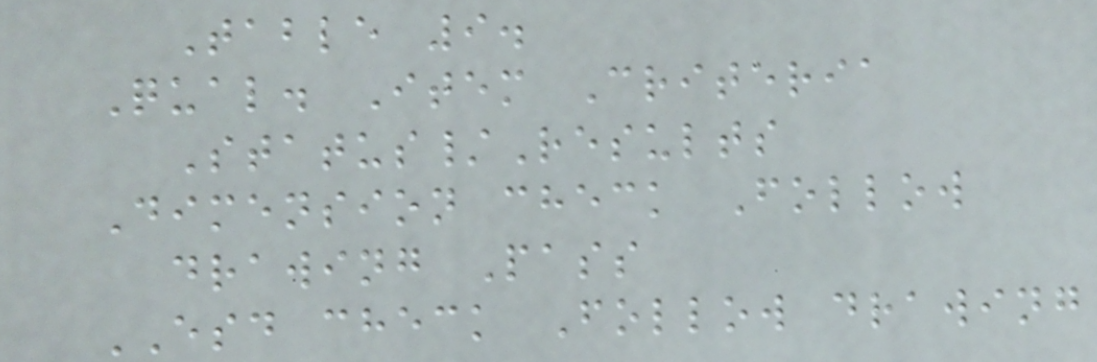Table 9.
Qual. Item Criteria
Status/Results
Dimension check Follow
drawing Pass
ESD check Follow drawing
